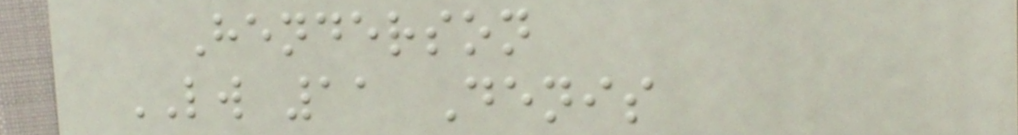Henderson
LW 11 Denis
